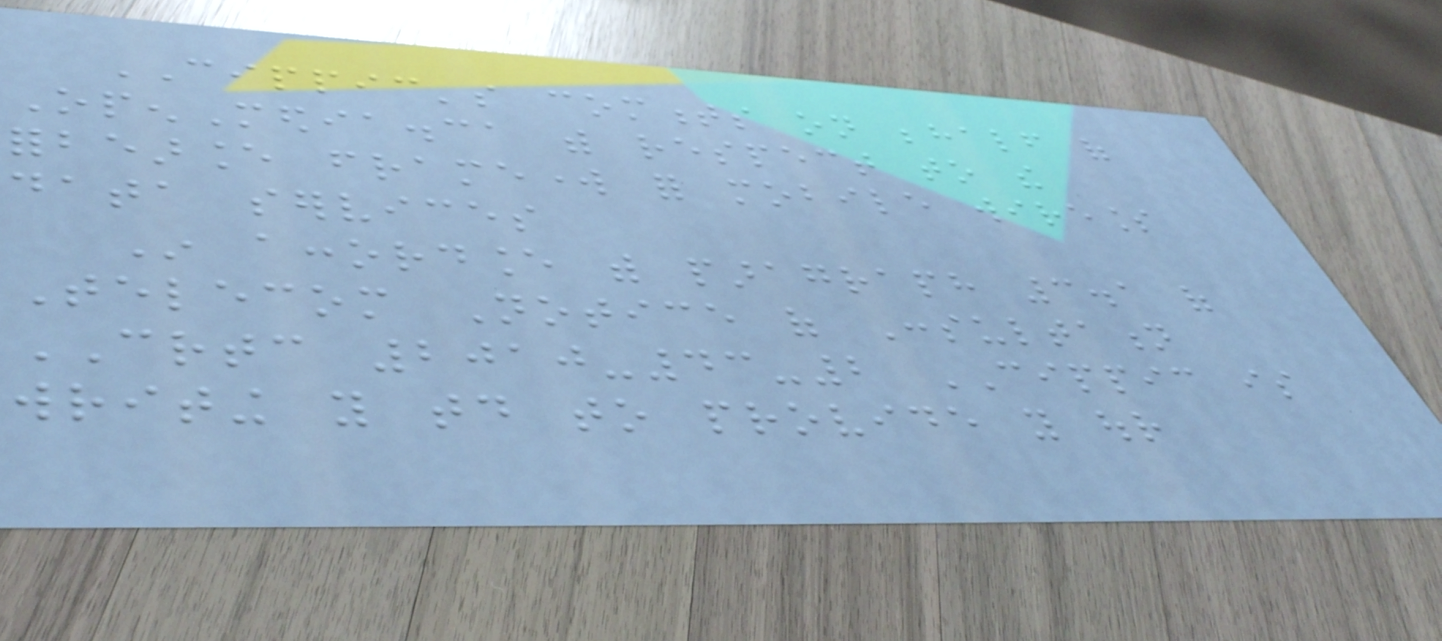CIPPIC's comments on behalf of
OpenMedia.ca with respect to the
forbearance framework for mobile wireless
data services
In accordance with paragraph 3.1 of
Telecom Notice of Consultation
CRTC 2010-43-2 CIPPIC is
writing you today to provide you our
